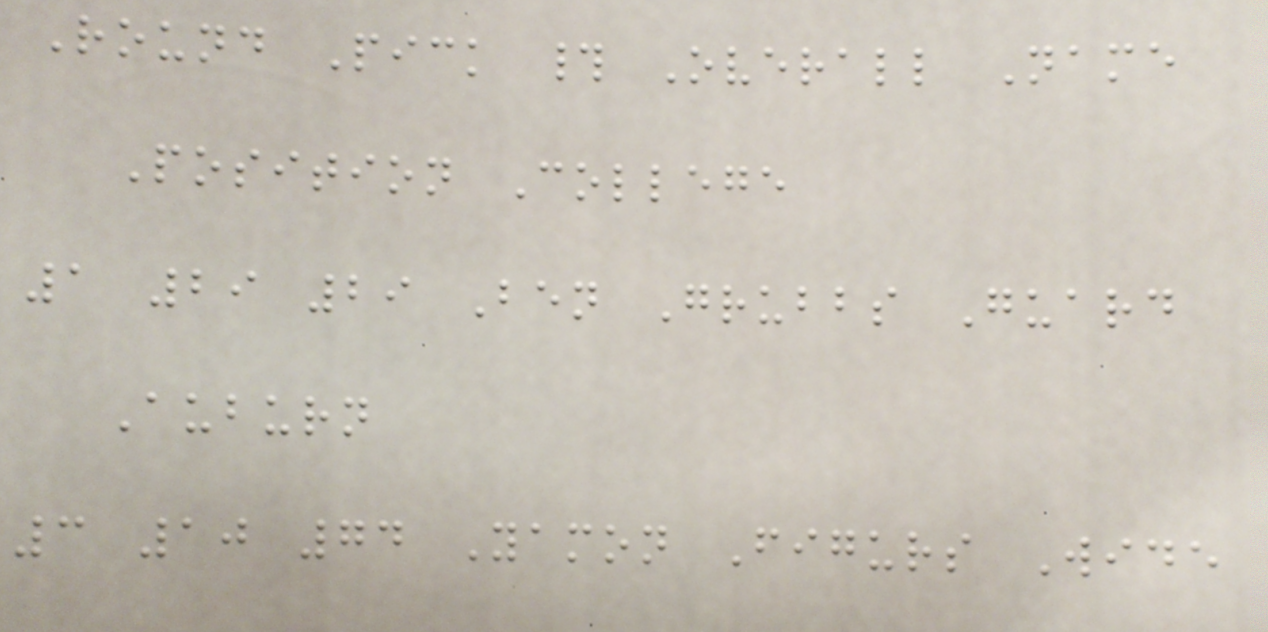Round Pick # Overall Name
Position College
1 29 29 Ben Grubbs Guard
Auburn
3 10 74 Yamon Figurs Wide
